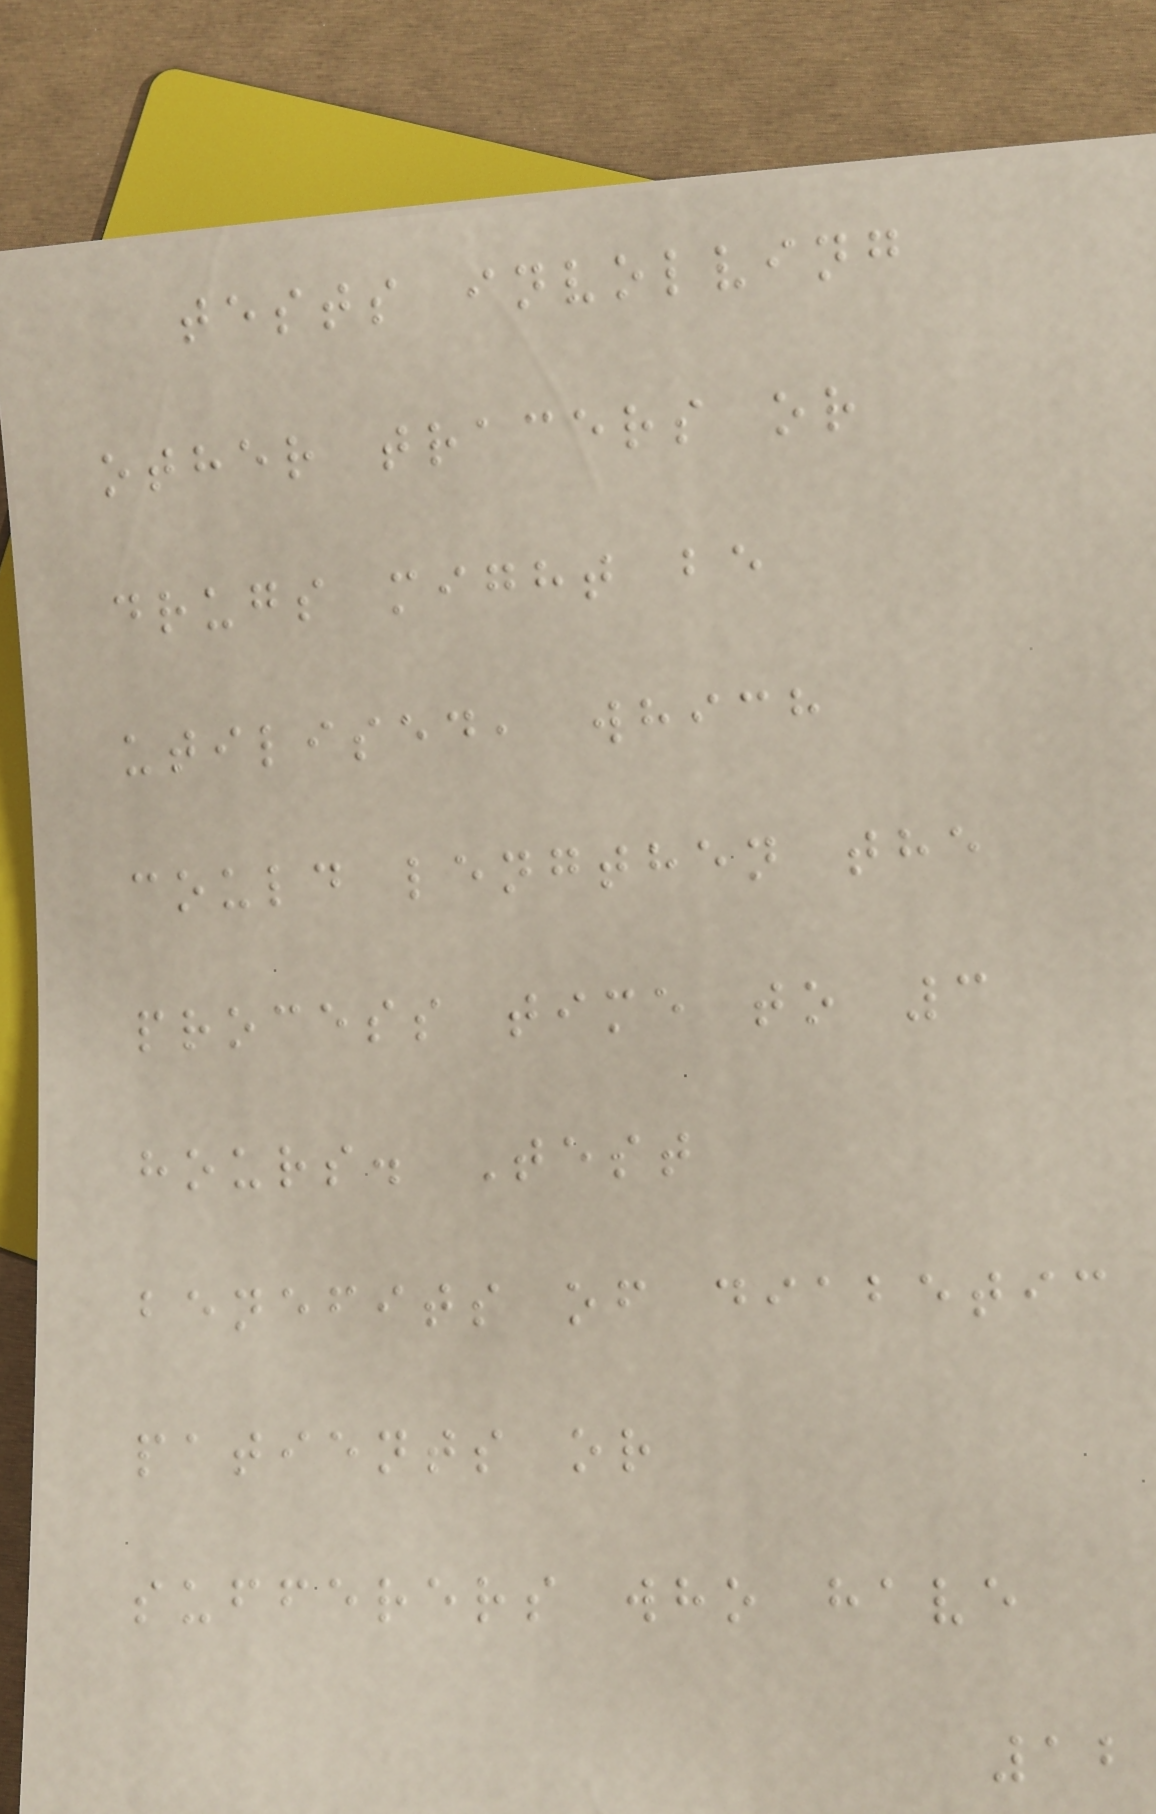tests involving
other tracers or
drugs might be
utilised, which
could lengthen the
process time to 3
hours. Test
benefits of diabetic
patients or
sufferers who have
12
